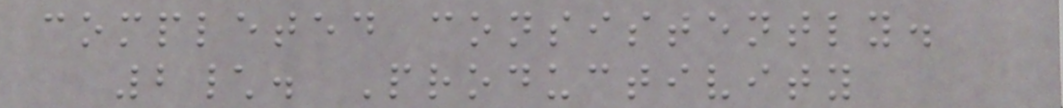completed consistently.
2\. Productivity
